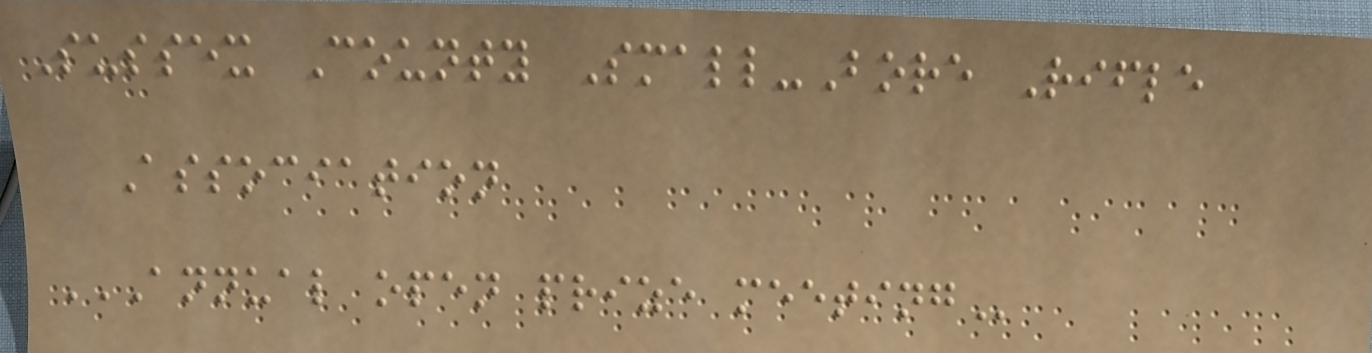Sussex County Small-Bore Rifle
Association
ANNUAL OPEN PRIZE MEETING
